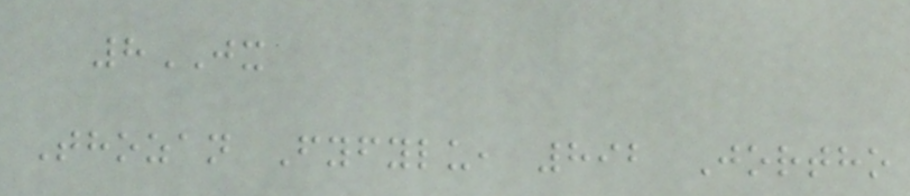8JX
Thozan Fyfylu, 892 Jortho
